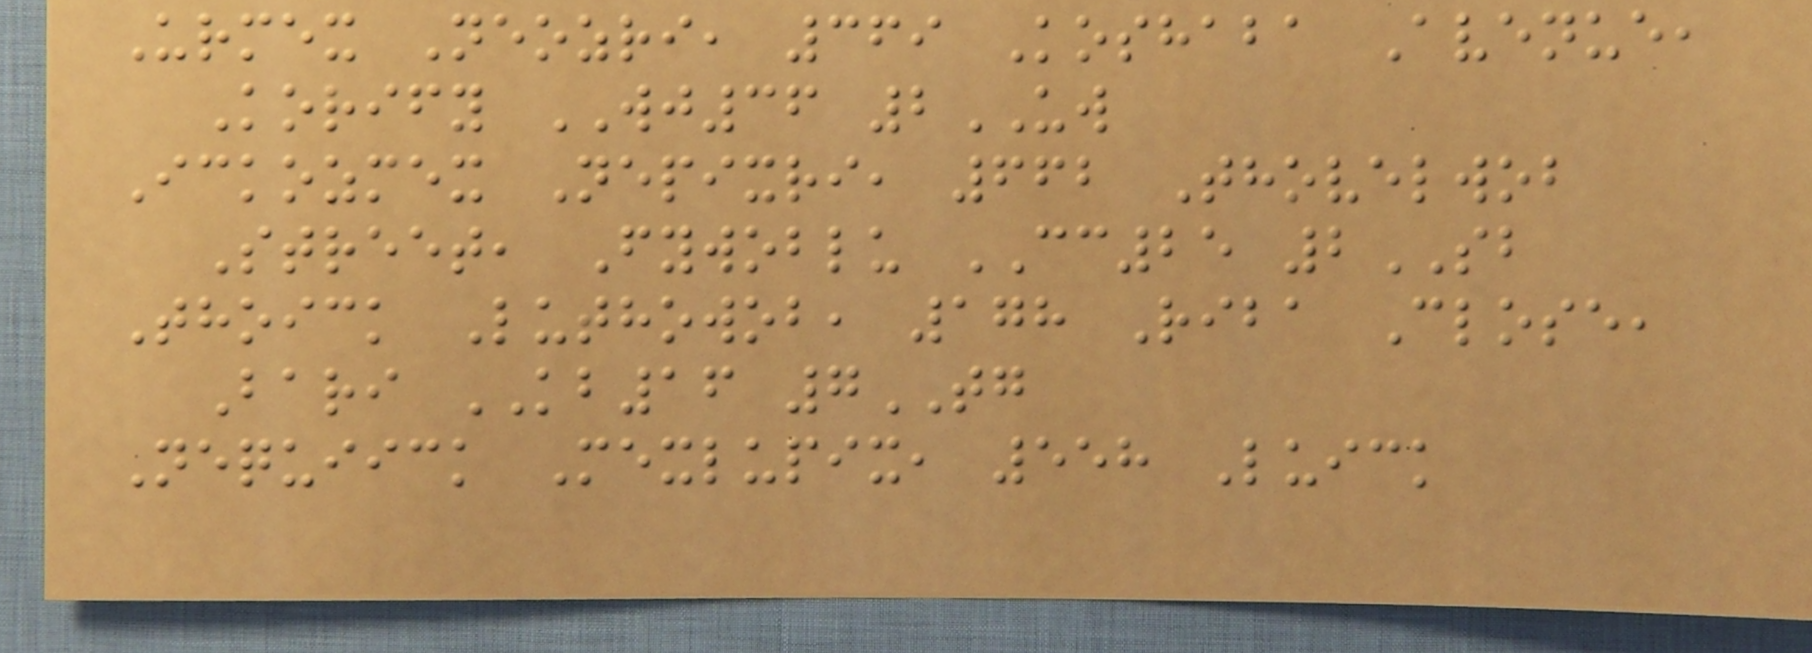Urmex Neozri, 369 Koshaba Avenue,
Korify WJ36 2UW
Ickozmex Nepixri, 662 Thovelwob
Street, Fywoblu CC25 2SB
Thoick Luthowob, 178 Riba Close,
Bari KB16 7TG
Nequiick Mexlupix, 558 Luick
